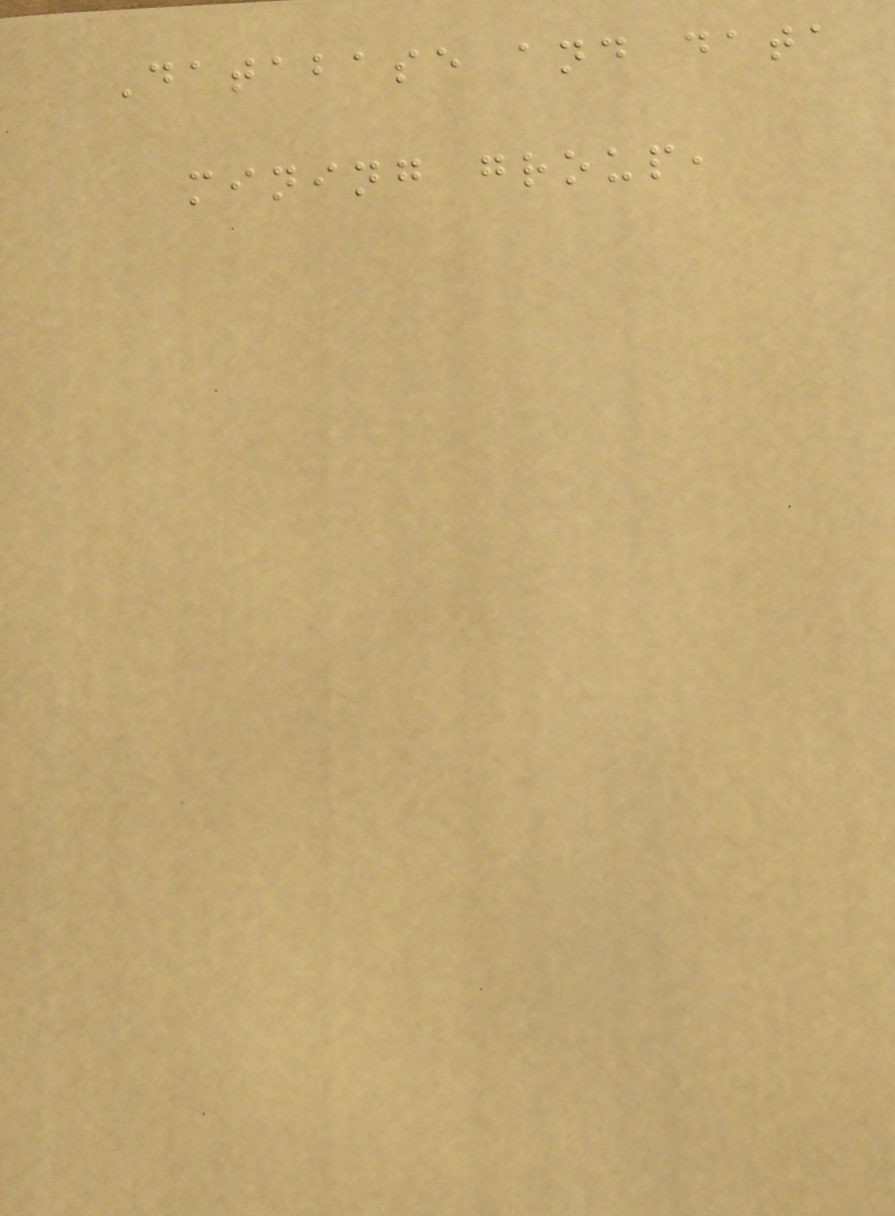Database and data
mining group,
